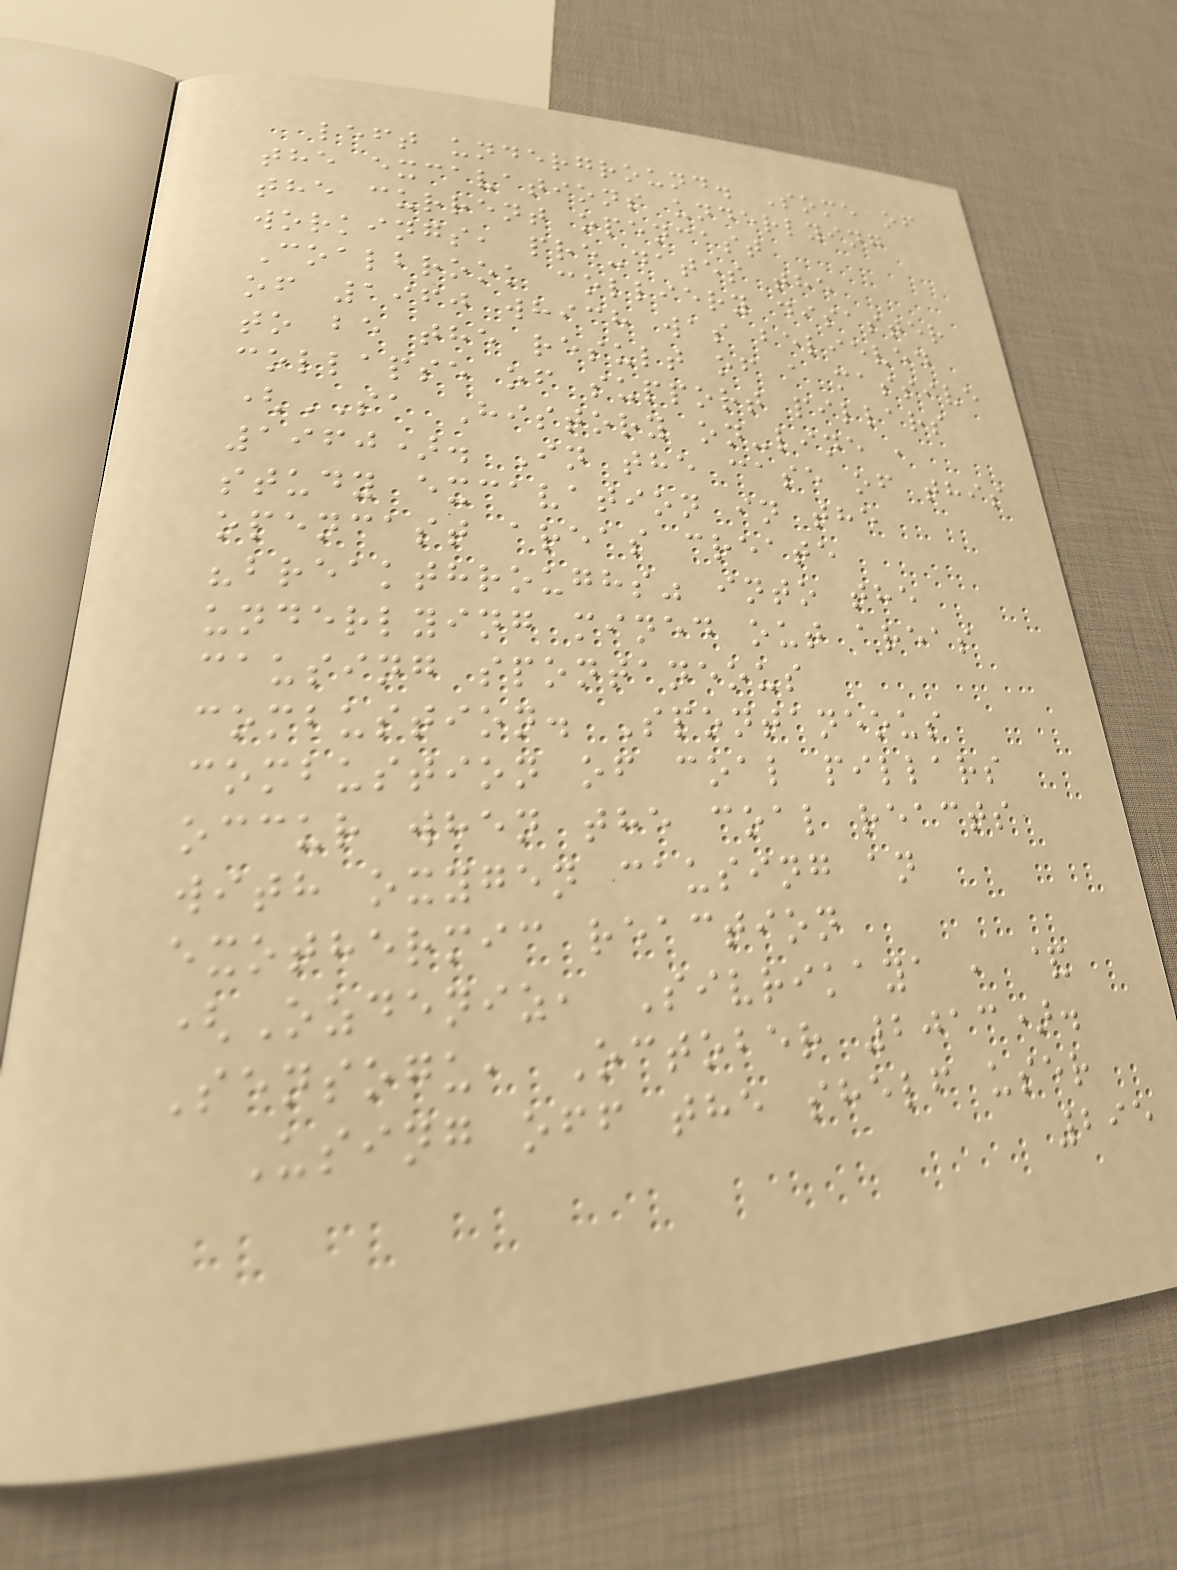left underground. Some of
the excavations underlying
the current opencast
workings, pre-dates the
Coalbrook colliery disaster
of 1960 which was believed
to be the result of a massive
collapse of support pillars
(SA History on-line ,
1960). In the case of this
study excavation in the
opencast areas create
"breakthroughs" into the
underlying mined out areas
causing spontaneous
combustion. Spontaneous
combustion of coal pillars
occur when the coal reacts
with oxygen causing an
exothermic reaction
(Ozdeniz, Sivrikaya , &
Sensogu, October 2013).
Using off the shelf user
295
